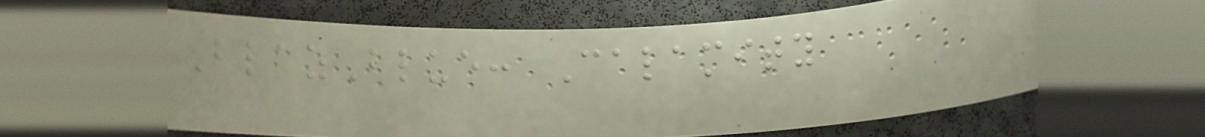BlazBlue: Calamity
